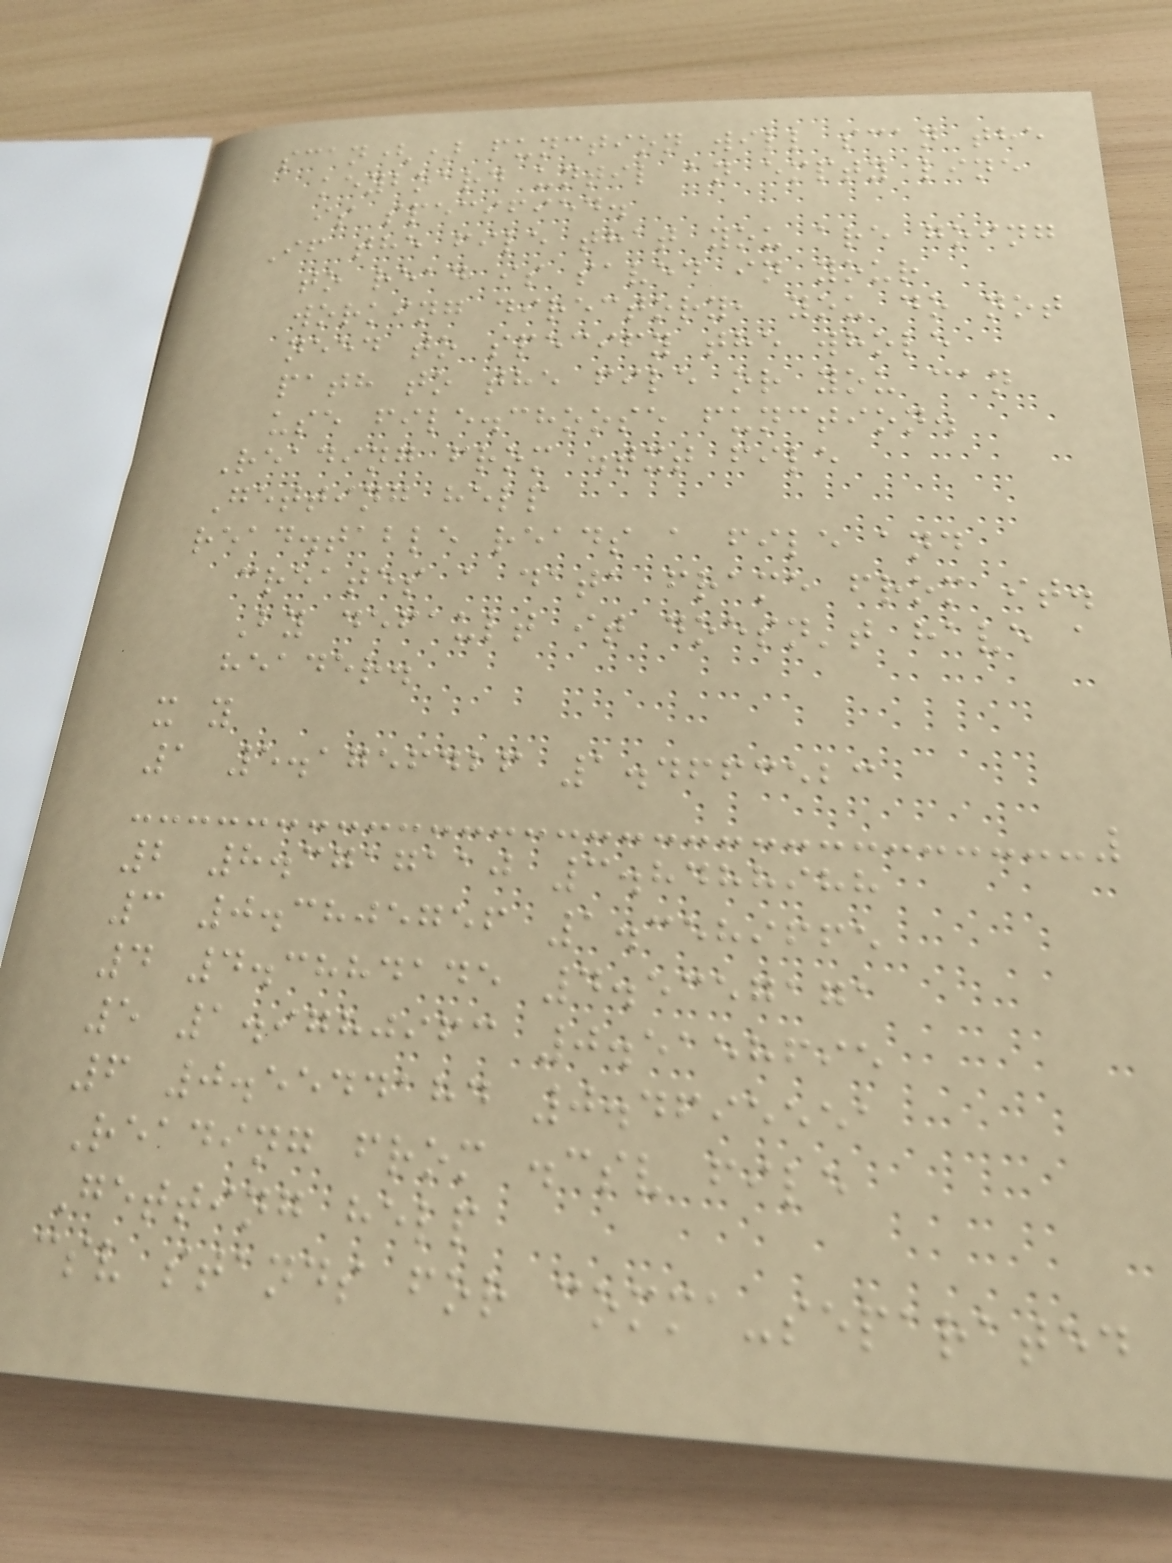scan() function will scan the
keyboard until an empty line
is specified.
If the file that you are going
to read is saved in your
working directory, you do not
need to specify the whole
path to the file or you can
use file.choose function.
Reading from .txt file
Getting help
read.table reads a file and
creates a data frame from it.
By default it doesn't have a
header.
x y
1 5.1756426 1.4663523
2 8.3717110 3.8488988
3 0.3805756 1.3589665
4 4.3884145 4.5357171
5 1.9780963 0.5158695
6 0.5544184 0.4695551
Reading from .csv file
Getting help
csv stands for comma-separated
